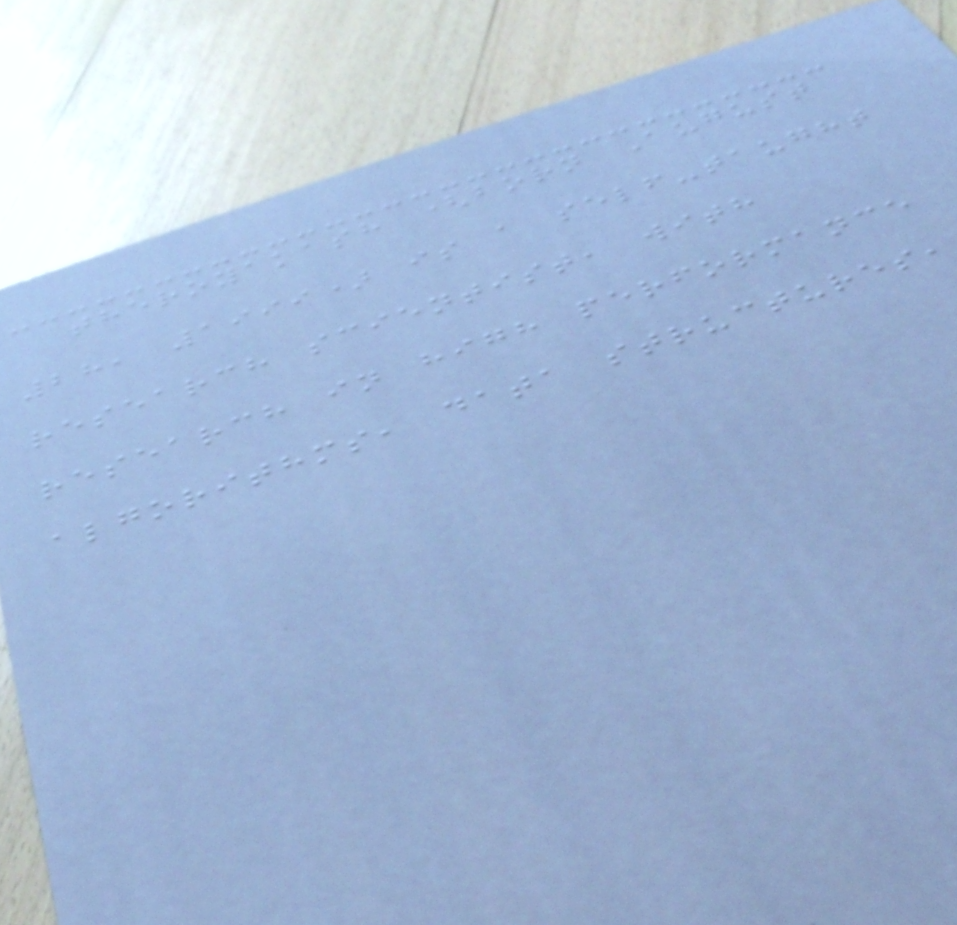theroyakash (born August
28, 1999) is a self-taught
research scientist, with
research in high performance
algorithms, data structures,
